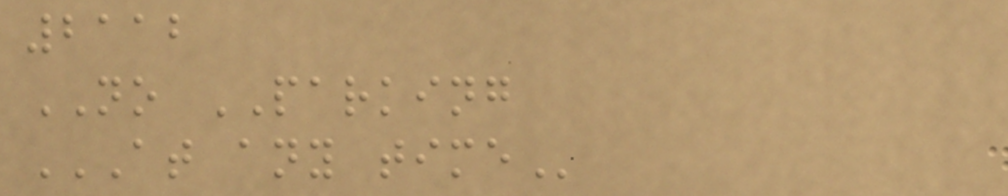2112
NO PARKING
AT ANY TIME
